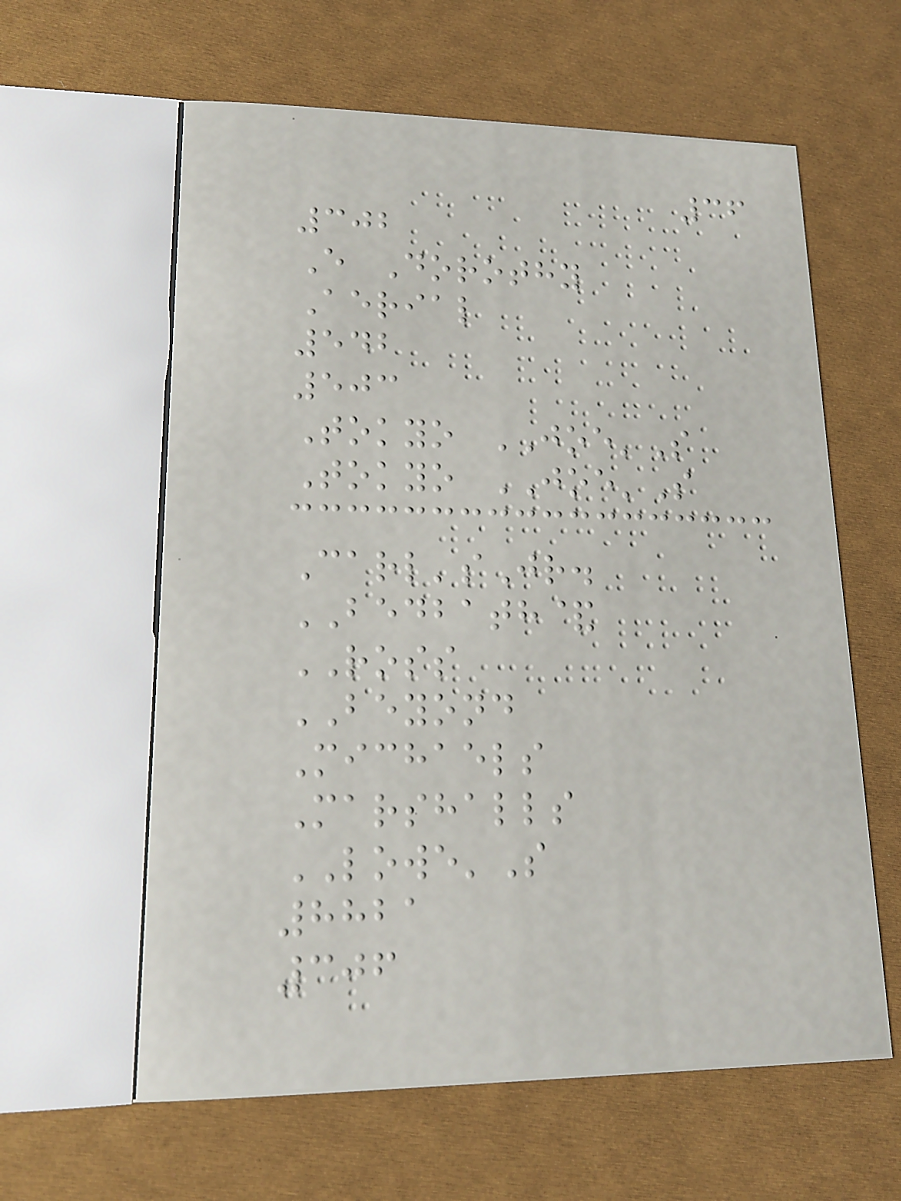36
302
E Dorothy
Aerial
542
503
Tokyo JOE'S
Tokyo JOE'S
Carl'sJr.
BEDBATH&
ROSS
BEYOND
Michaels
Marshalls
LOWE'S
8821
306
